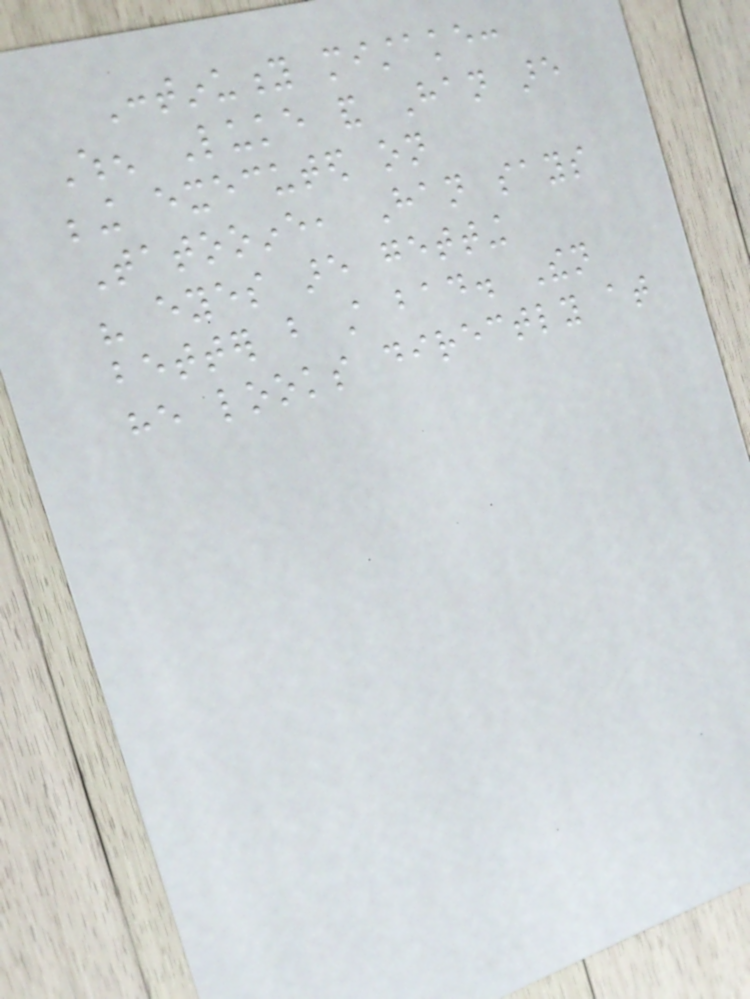Continuity mistake:
When Luke and Han are
being executed on
Tatooine, Han says
his eyes are getting
better but still bad. Then
he looks directly at
